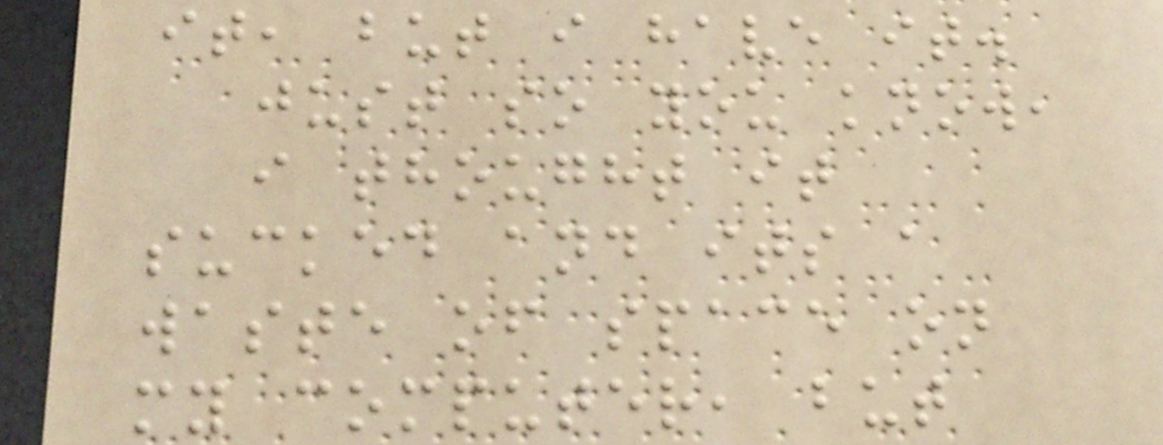it, but i have it.
just so you know,
i thought it
sucked and its a
waste of space on
my computer, but
